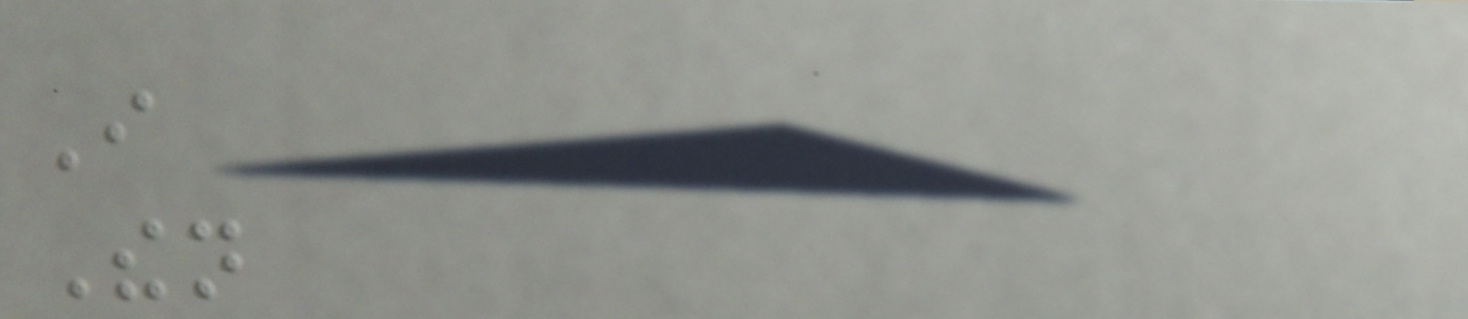I
Then
